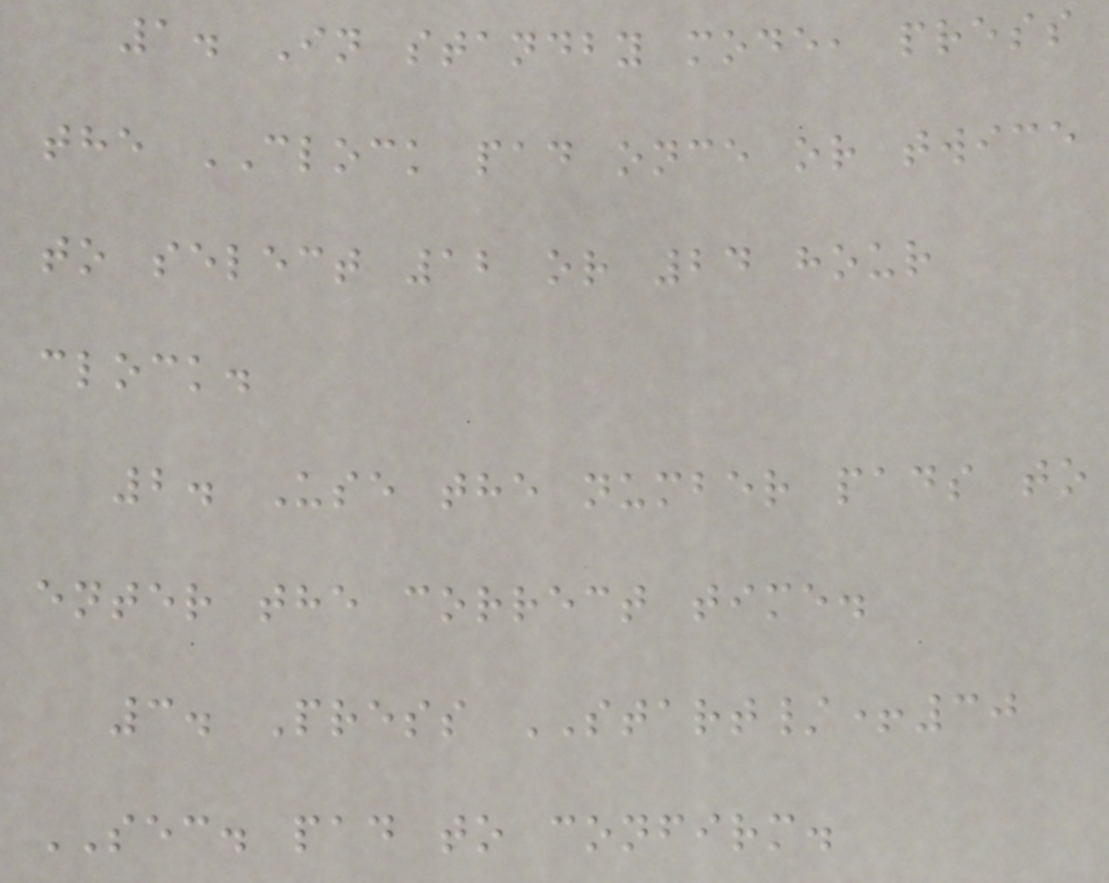1. In standby mode, press
the CLOCK pad once or twice
to select 12 or 24 hour
clock.
2. Use the number pads to
enter the correct time.
3. Press START/+30
SEC. pad to confirm.
